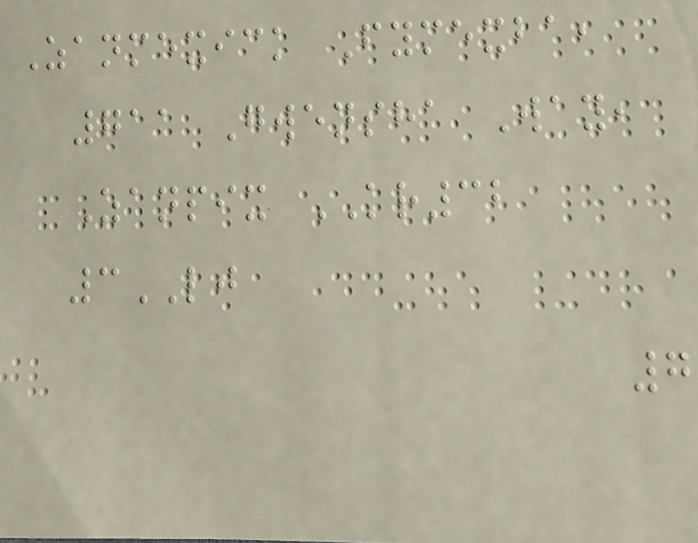Zanmexick Fymexba,
711 Gwensha Way,
Zanpix KR32
3LJ
7
